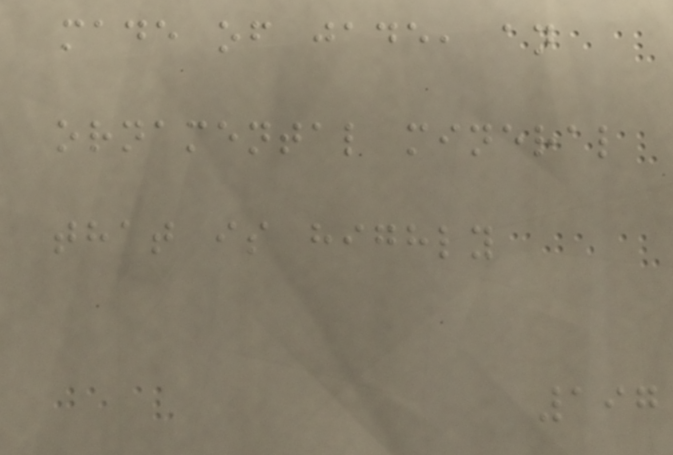made of jade, an
ornamental mineral
that is highly
197
